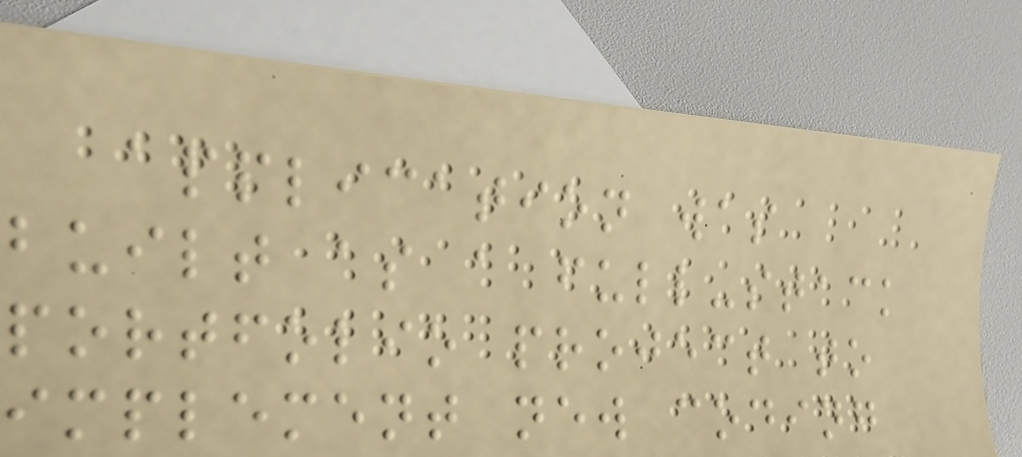application was
built as a full-stack
portfolio project to
implement new coding
